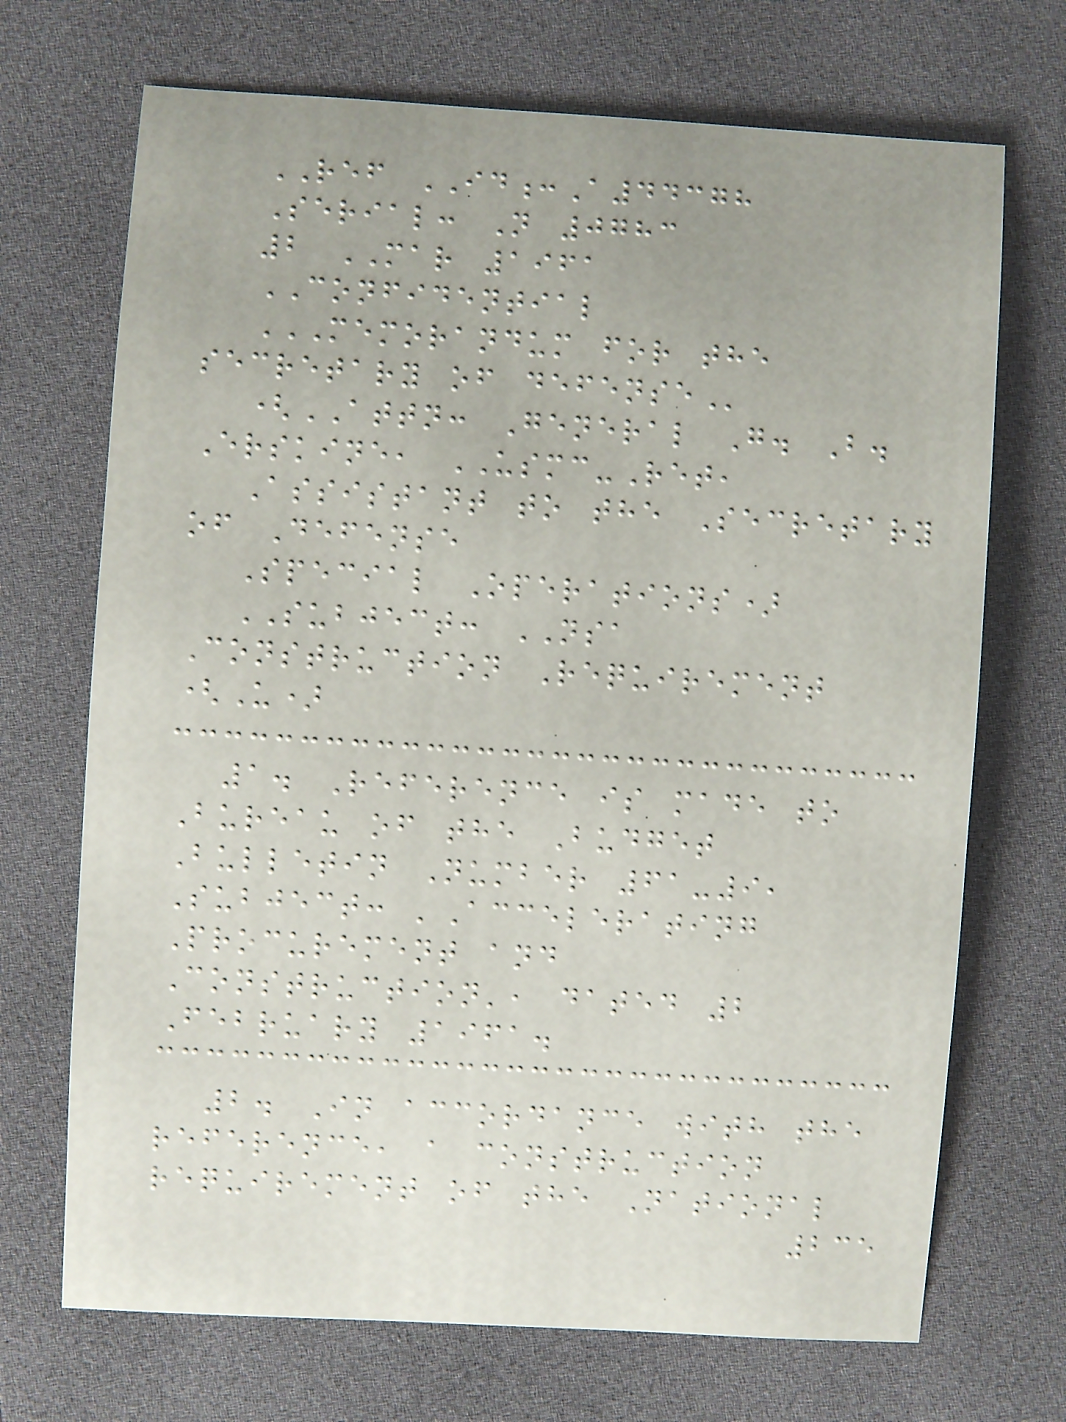REF ID:A44378
Serial: N 0783
2 MAR 1961
CONFIDENTIAL
MEMORANDUM FOR THE
SECRETARY OF DEFENSE
(ATTN: General G. B.
Erskine, USMC-Ret,
Assistant to the Secretary
of Defense
Special Operations)
SUBJECT: NSA
Construction Requirement
(U)
1. Reference is made to
Bureau of the Budget
Bulletin Number 61-9,
Subject: 'Accelerating
Procurement and
Construction', dated 2
February 1961.
2. In accordance with the
reference, a construction
requirement of the National
235
